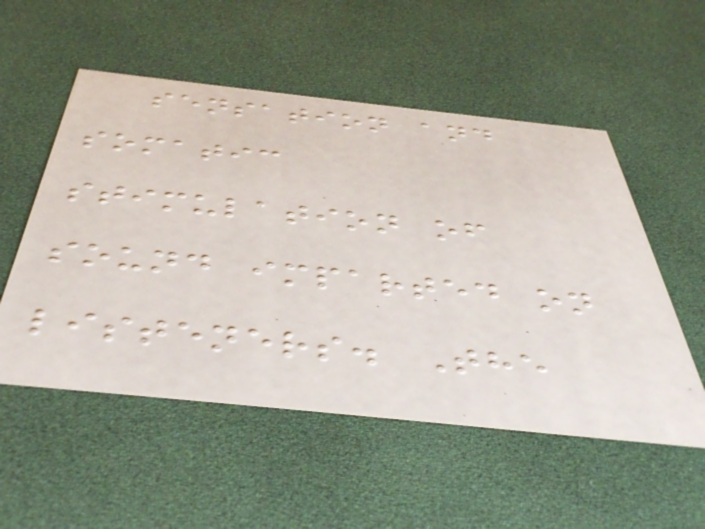sensation and
somatic
stimulation of
sound imparted on
listeners. The
